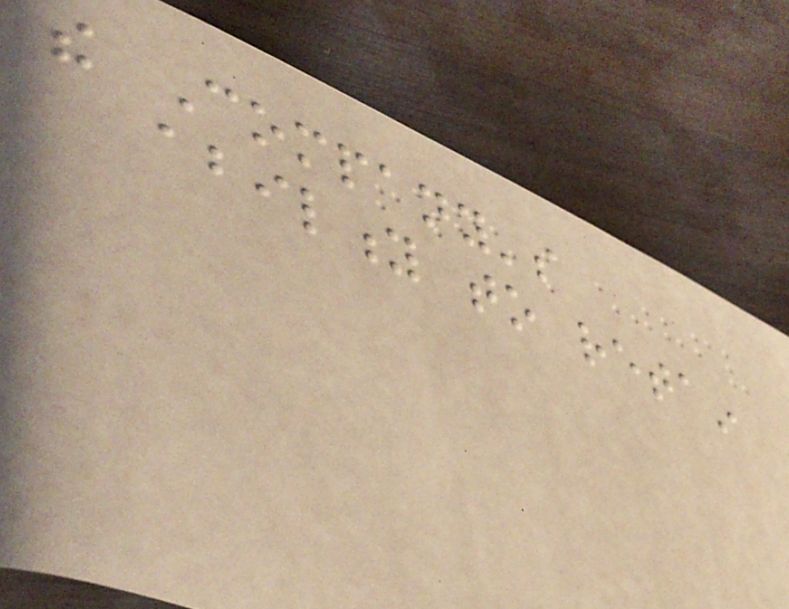the Company's
ability to retain
